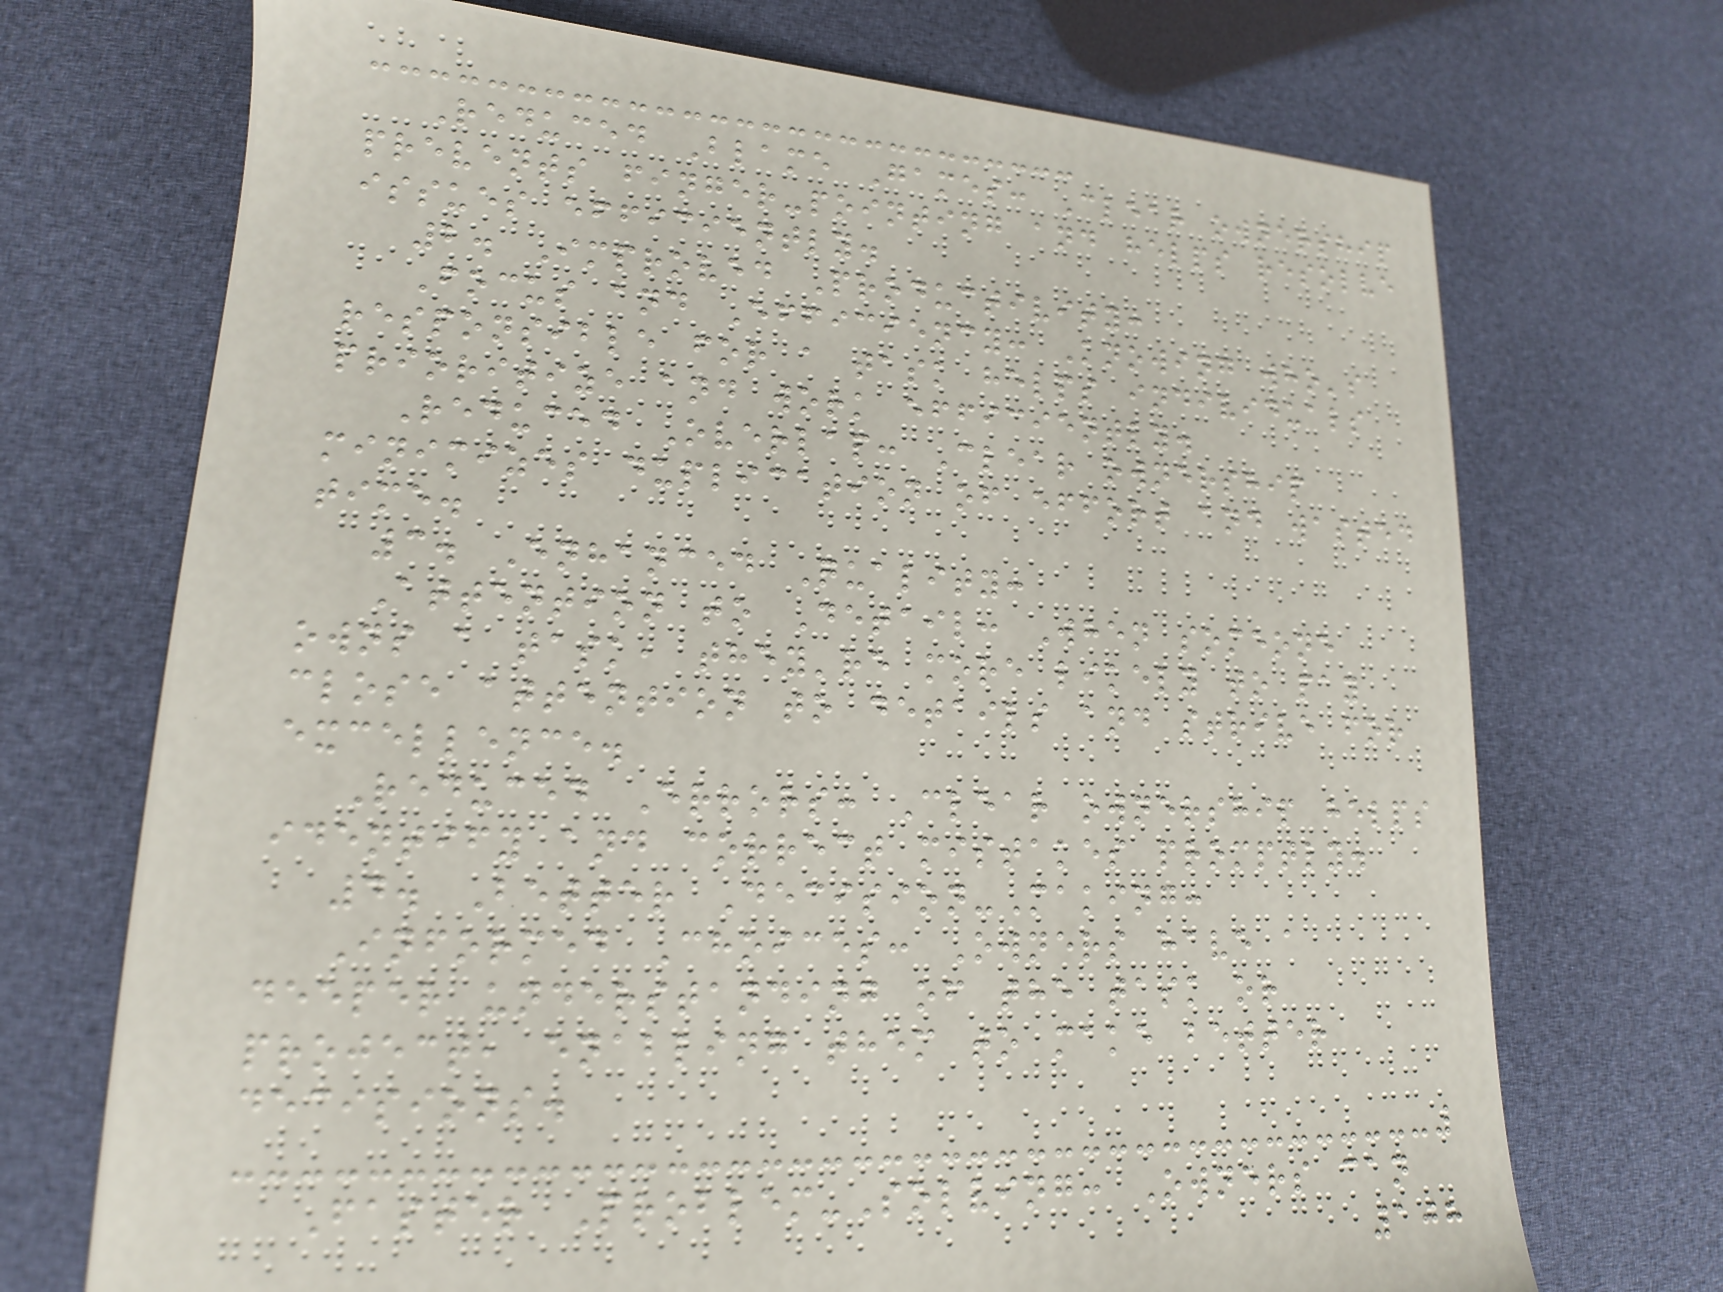Reduced Blame Games: Clear ownership
prevents finger-pointing and helps resolve
issues efficiently.
2. Improved Productivity:
Focus and Efficiency: Knowing who's
responsible for a task helps individuals
prioritize and work efficiently.
Reduced Overlap: Clear ownership
minimizes duplication of effort and wasted
time.
3. Enhanced Quality:
Attention to Detail: When someone
owns a task, they're more likely to pay
close attention to details and strive for
excellence.
Reduced Errors: Clear ownership helps
identify and correct mistakes promptly.
4. Better Decision-Making:
Informed Choices: Owners have a
deeper understanding of the task or
project, enabling them to make better
decisions.
Faster Problem-Solving: Owners can
108
